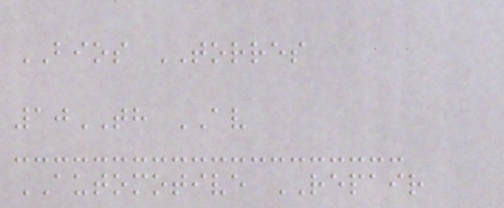BIOS TORRES
10TH AV
AUTOMOTIVE REPAIR
